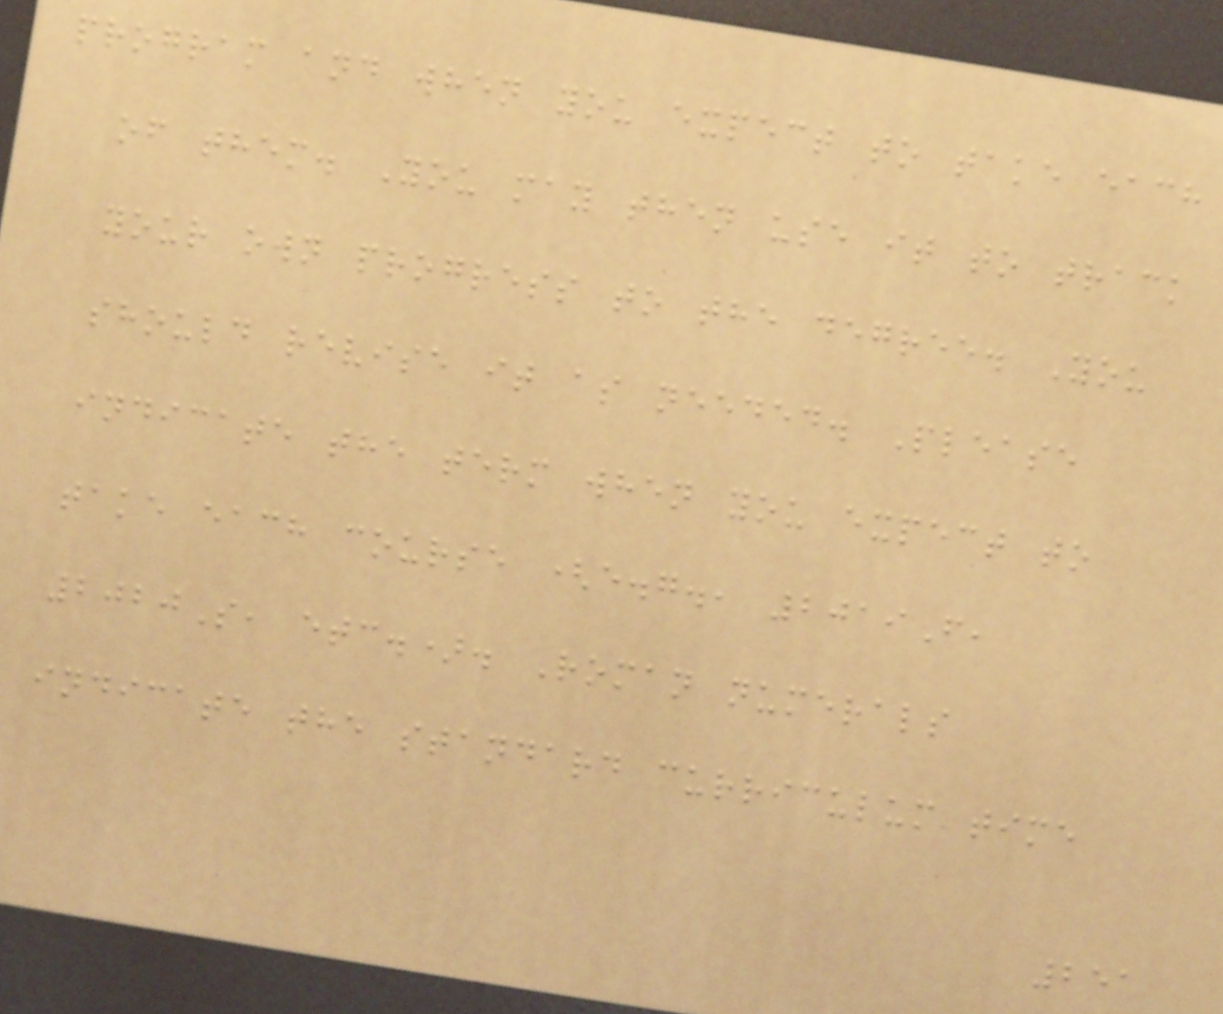program and when you expect to take each
of them. You may then use it to track
your own progress to the degree. You
should revise it as needed. Please
indicate the term when you expect to
take each course (e.g., 2019F,
2020S, etc.). Roman numerals
indicate the standard curriculum time
251
